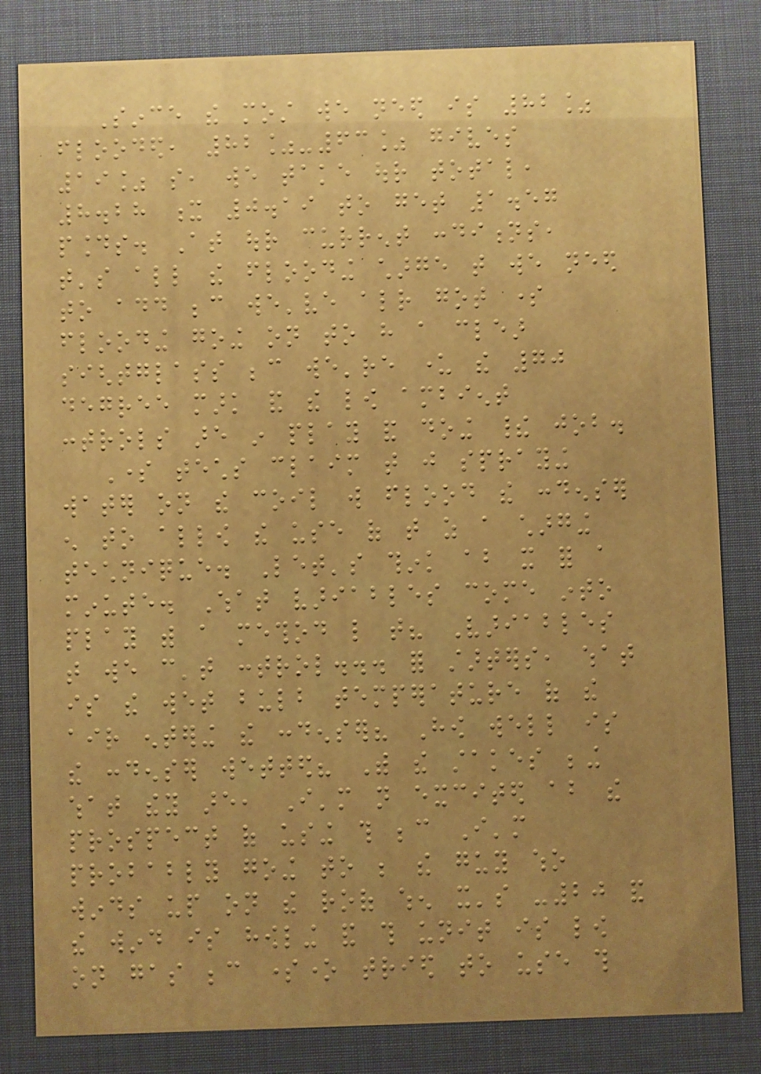Since the most we need is 82%
flooded, 82%-63% gives
19% so, we take our total,
8.28 x 0.19 to get 1.57
pounds. At our current conditions,
that's all the flooding charge that we need
to add because we've already got some
flooding going on to have a clear
sightglass because we're under the 70
degree mark and the low ambient
controls are in play and doing their job.
Some techs claim that just spraying
water on the coil will flood the condenser
enough to allow the use of that as a charging
technique. Let's think about it for a
minute. What variables come into
play with a method like that? Variables
that we can't control... for starters, what
is the wet bulb temperature of the
air entering the condenser? How well is
the condenser wetted? With the stakes being
what they are, I'm not excited about the
prospect of using this because I'm
probably going to be the guy who
winds up on the roof when it's -20 and
the wind is howling and this unit is low
on gas because someone tried to use this
